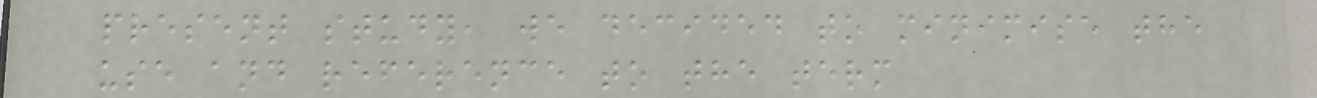present study, we decided to minimise the
use and reference to the term
